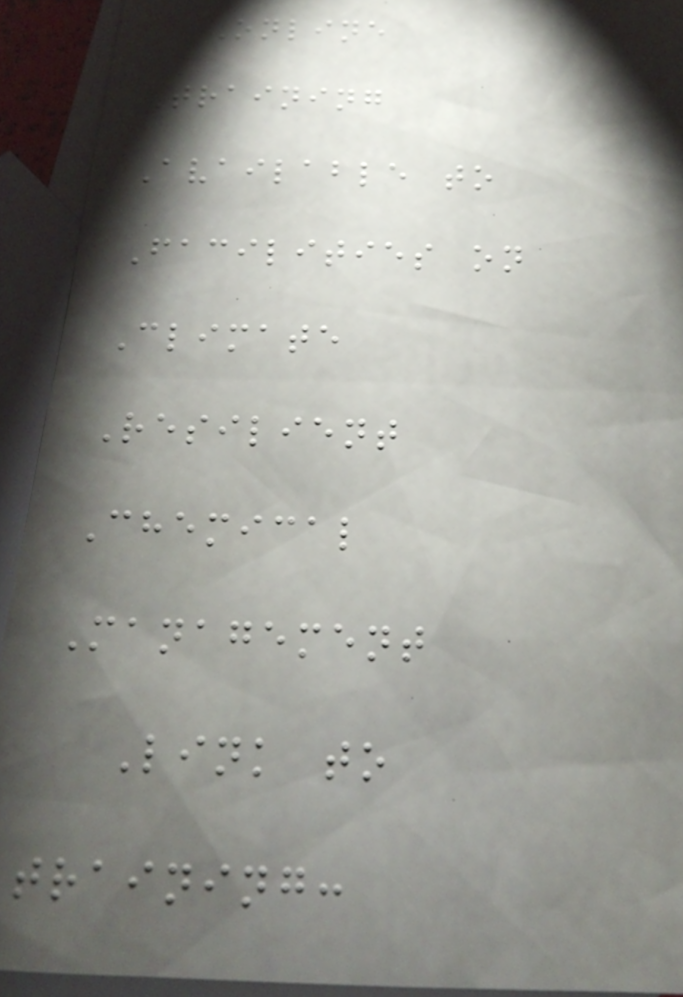Online
Training
Available to
Facilities on
Climate
Resilient
Chemical
Management
Link to
training:
